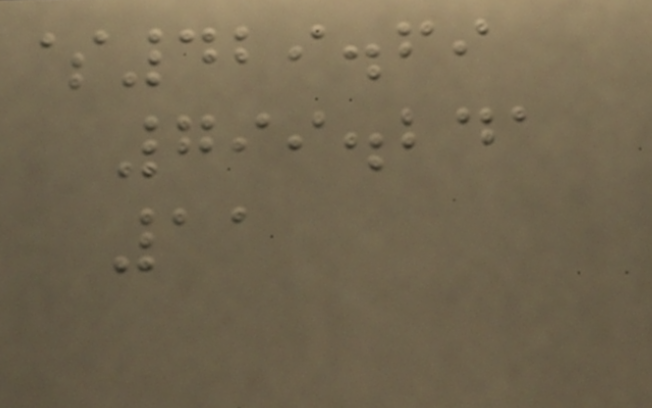$429.69
799.241
11
